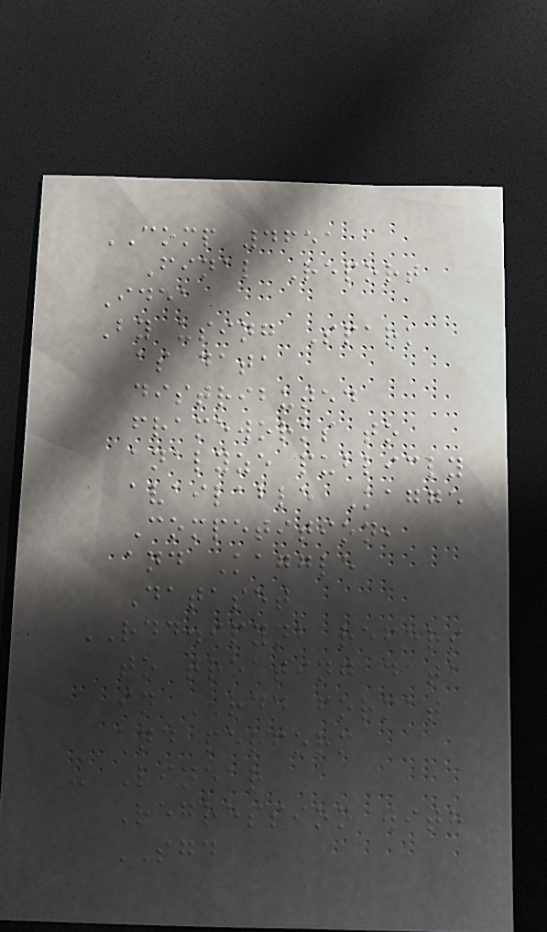COMP 4651
Final Report
Idea
By using Spark
as data
distributed
frameworks to
analyze publicly
available Kagge
Competition,
and Kaggle
Dataset
RDD.ipynb refers
to treating data
in RDD format
and perform
- Linear
Regression with
SGD
